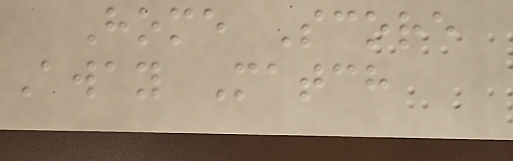Home Score
Away Match
